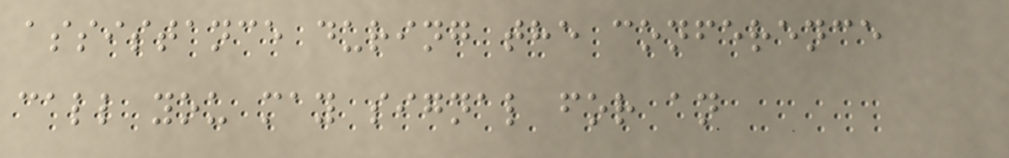assistance during the conference
call you may signal for an
